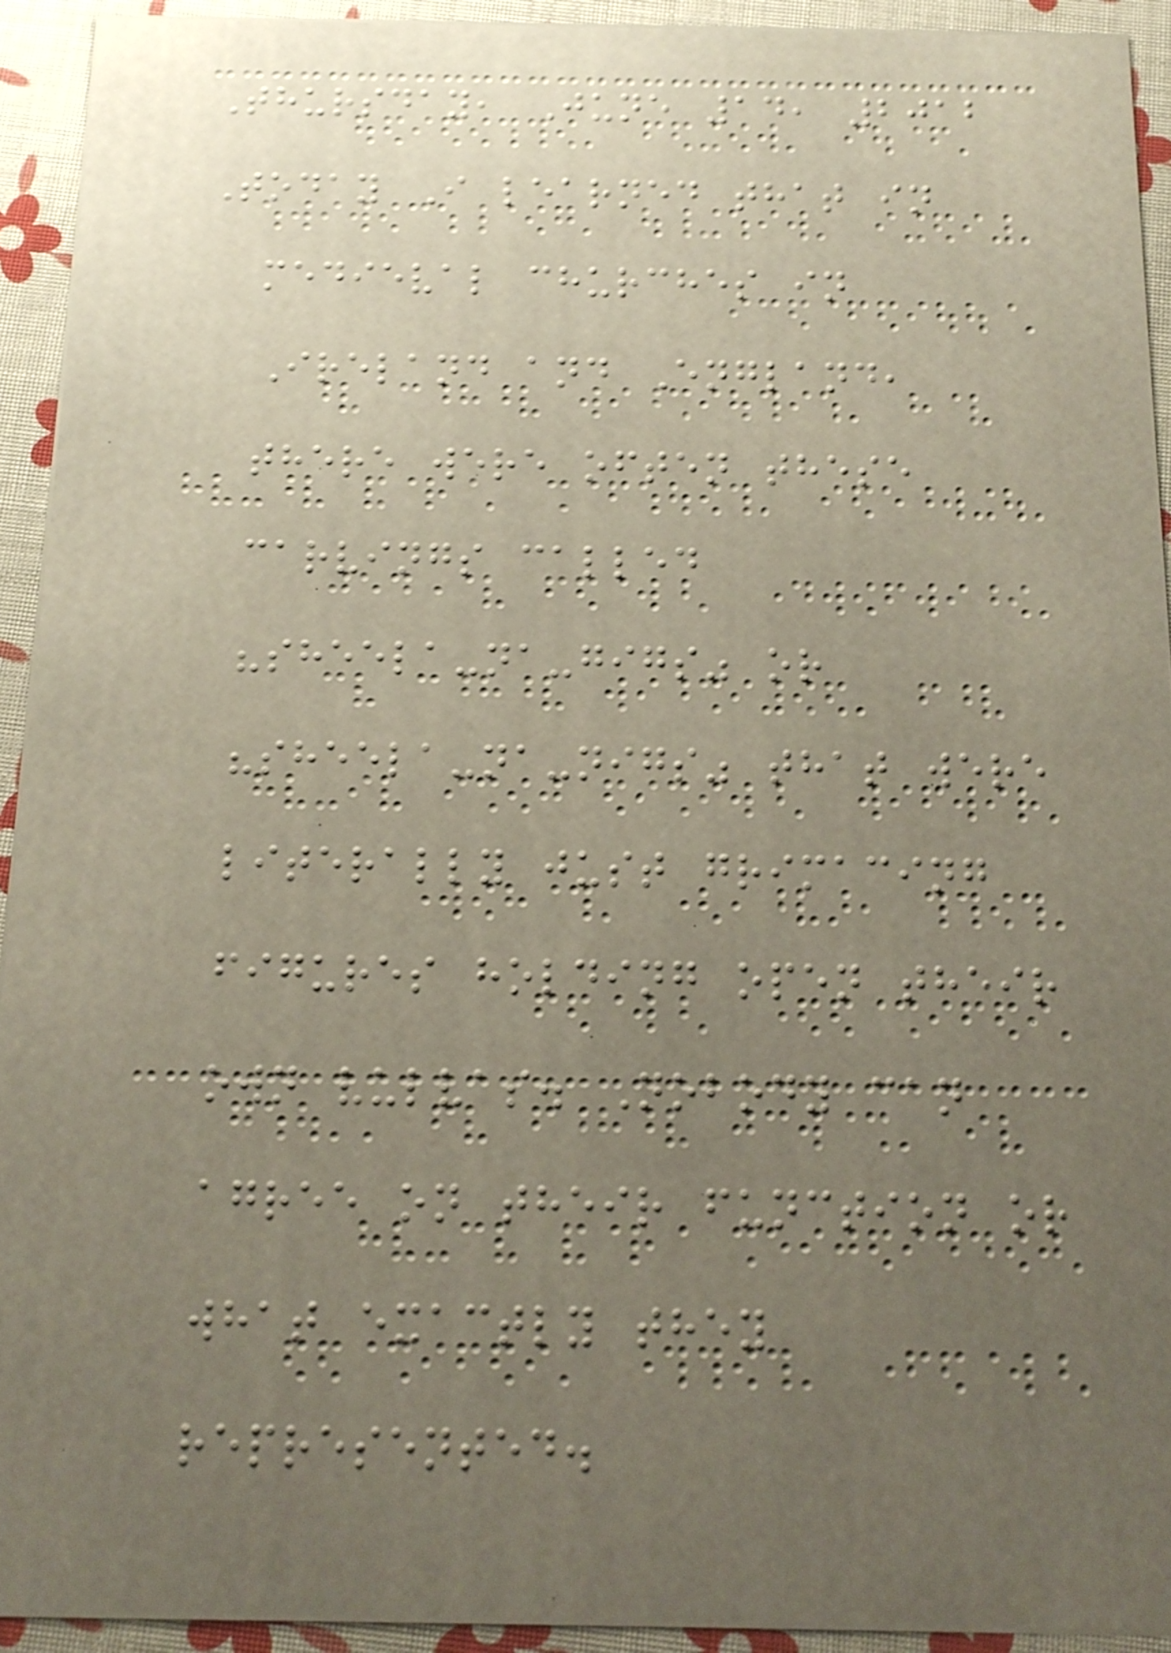Thursday, June 14, 2012
Today I learned that in
medieval churches in
Ireland and England,
there were often these
carvings called
"sheela-na-gigs" or
"sheela-na-nigs" that were
literally just grimacing
figures holding open their
own vulvas. Nobody can
agree on their function or
what exactly they
represented.
